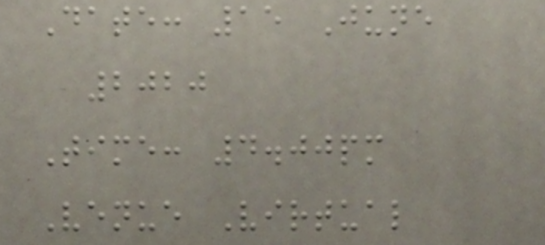Date: 15 June
2020
Time: 4.00pm
Venue Virtual
